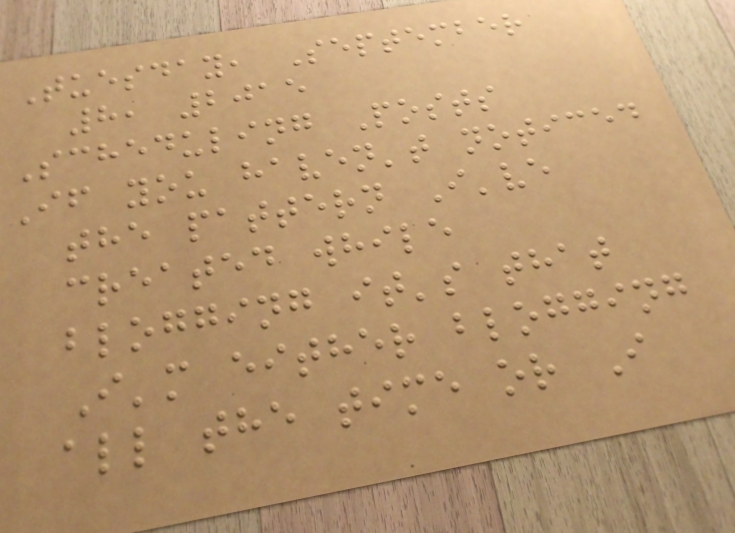Tuesday, September
8, 2015
Scheduling Posts
If you haven't noticed
the pattern I've
created while
blogging it's that
I'm either blogging
all the time or I
